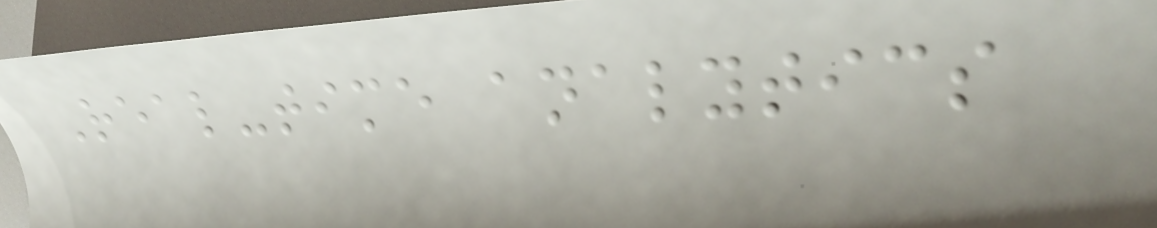Real-time analytics
